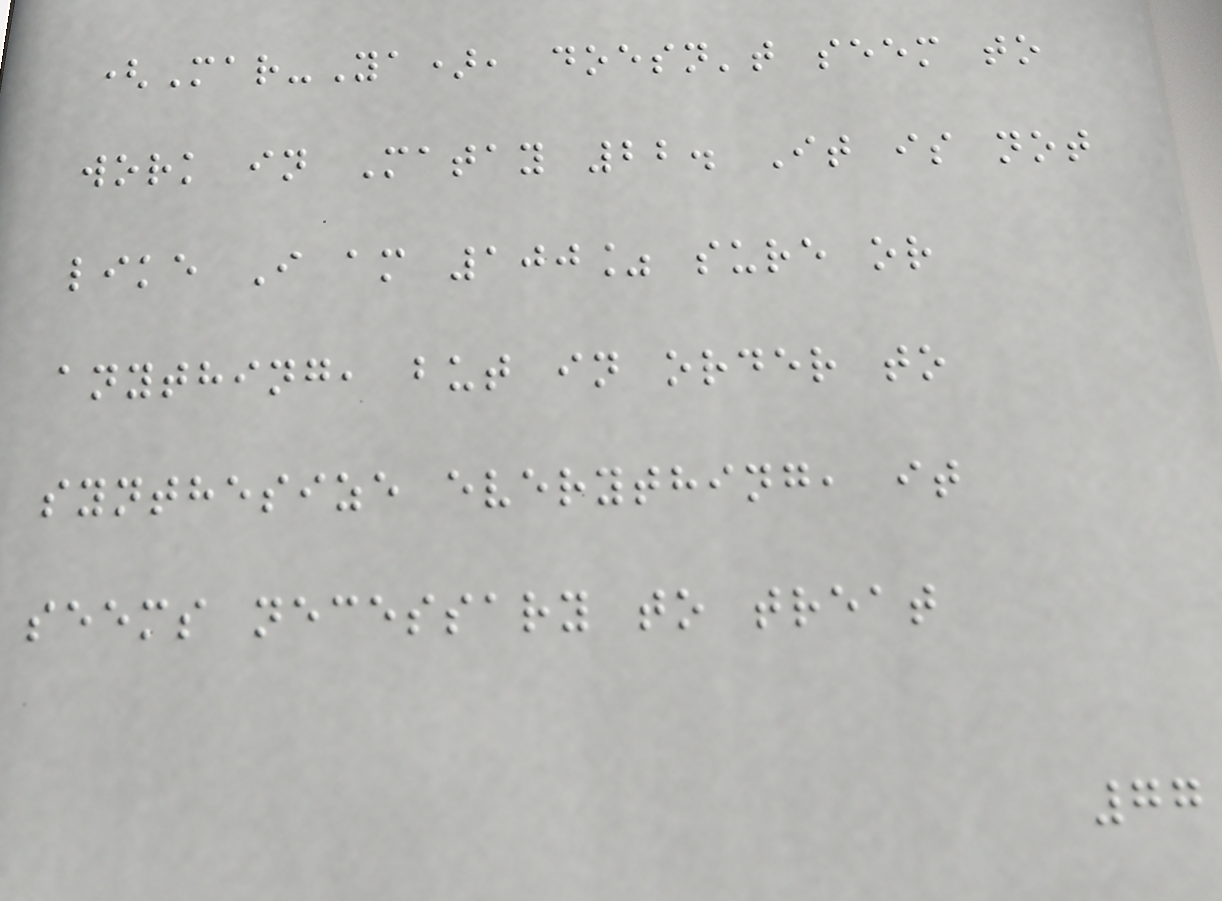(Mar-Ya), doesn't seem to
work in Matay 22. It is not
like I am 100% sure or
anything, but in order to
synthesize everything, it
seems necessary to treat
77
